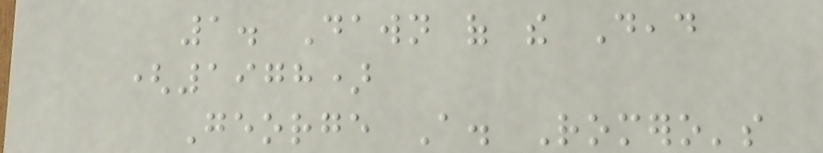1. Dawn of the Dead
(1978)
George A. Romero's
